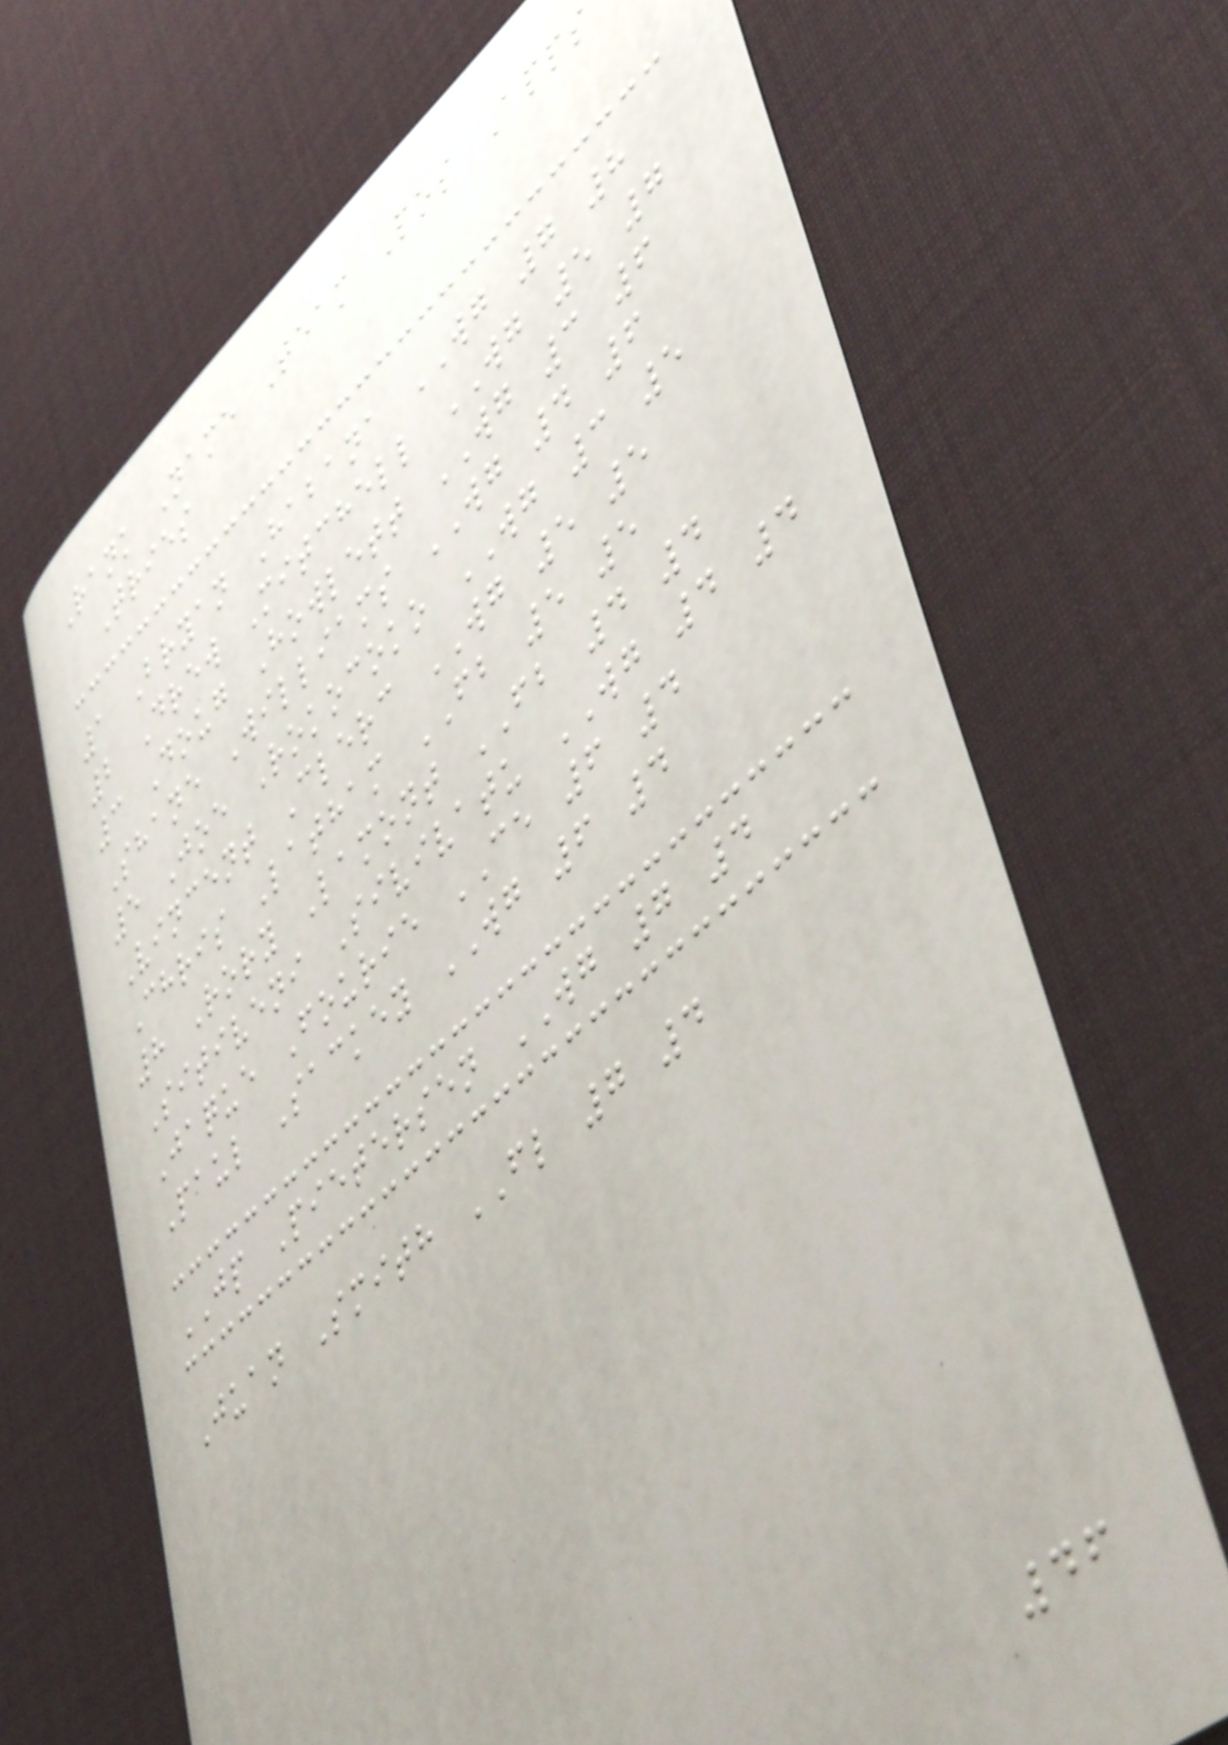Rank Name Team Pos Apps
Tries
1 Bryan Habana WG 7 8
2 Drew Mitchell WG 5 7
3 Doug Howlett WG 3 6
Shane Williams WG 4 6
5 Joe Rokocoko WG 3 5
Vincent Clerc WG 5 5
Chris Latham FB 5 5
8 Rory Lamont FB 4 4
Sitiveni Sivivatu WG 4 4
Jaque Fourie CE 6 4
Paul Sackey WG 6 4
JP Pietersen WG 7 4
Juan Smith FL 7 4
46
